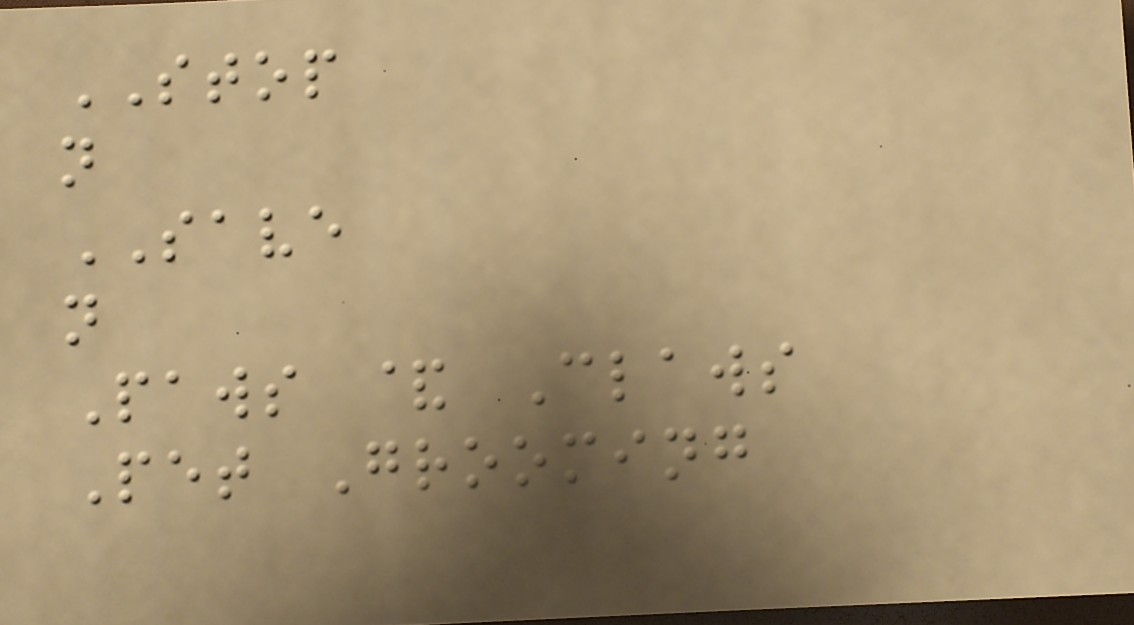STOP
n
SAVE
n
Paws & Claws
Pet Grooming
